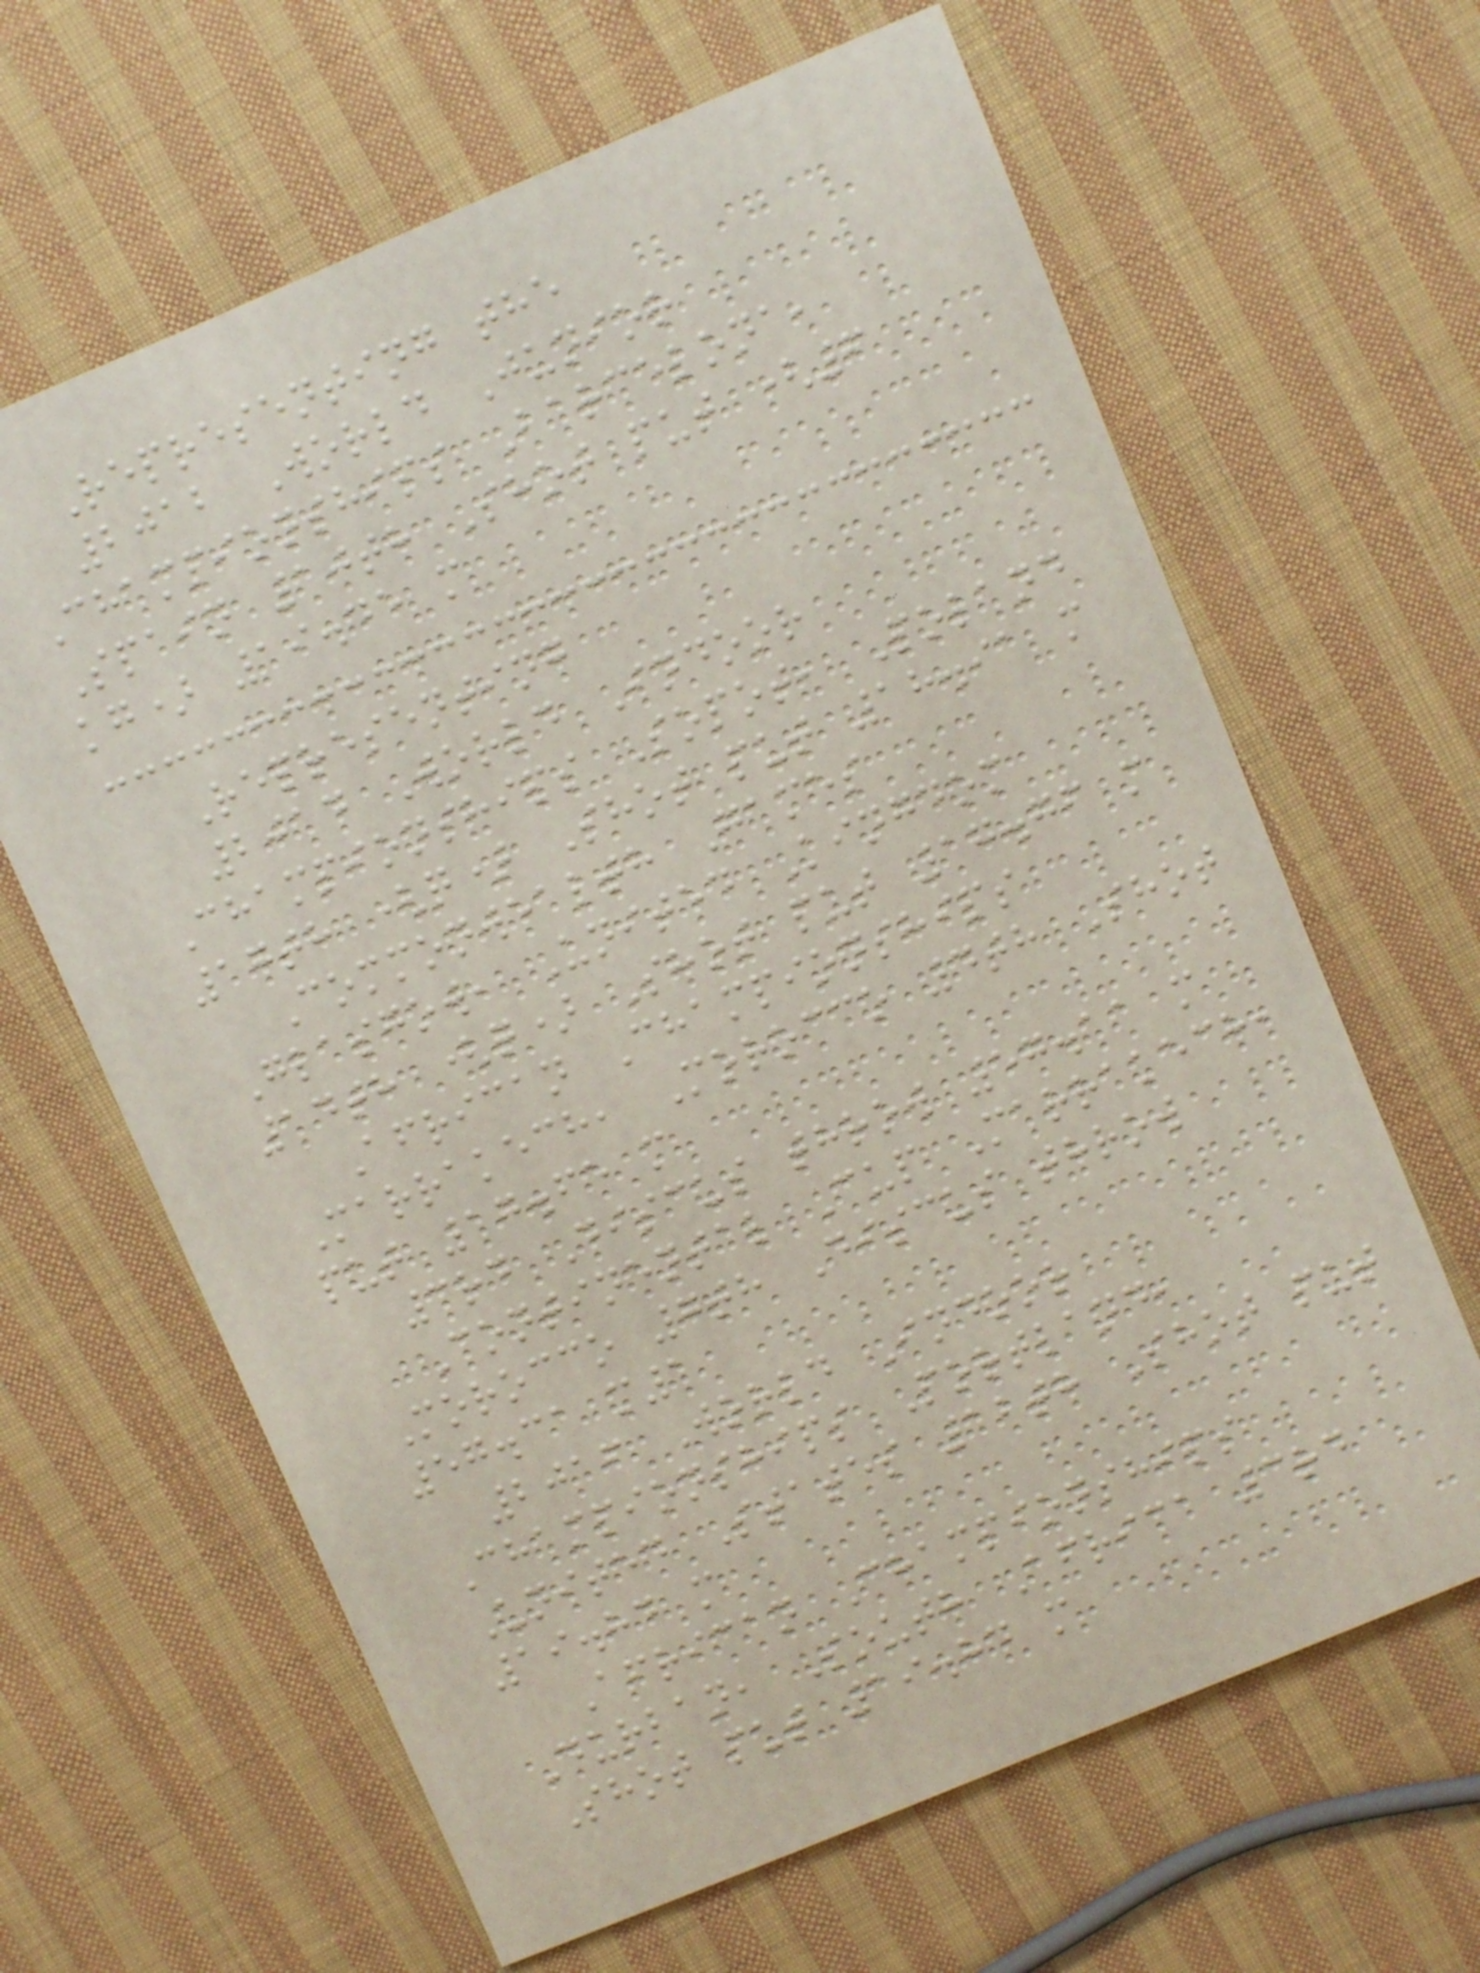Representing the
2012 World Junior
Championships Barcelona,
Spain 10th Shot put (6
kg) 19.45 m
Representing
2014 World Indoor
Championships Sopot, Poland
17th (q) Shot put 18.91 m
Commonwealth Games
Glasgow, United Kingdom
14th (q) Shot put 17.76 m
African Championships
Marrakech, Morocco 4th Shot
put 17.65 m
3rd Discus throw 57.11 m
Continental Cup Marrakech,
Morocco 7th Discus throw
57.31 m1
2016 World Indoor
Championships Portland,
United States 12th Shot put
19.84 m
African Championships
Durban, South Africa 3rd
Shot put 19.84 m
